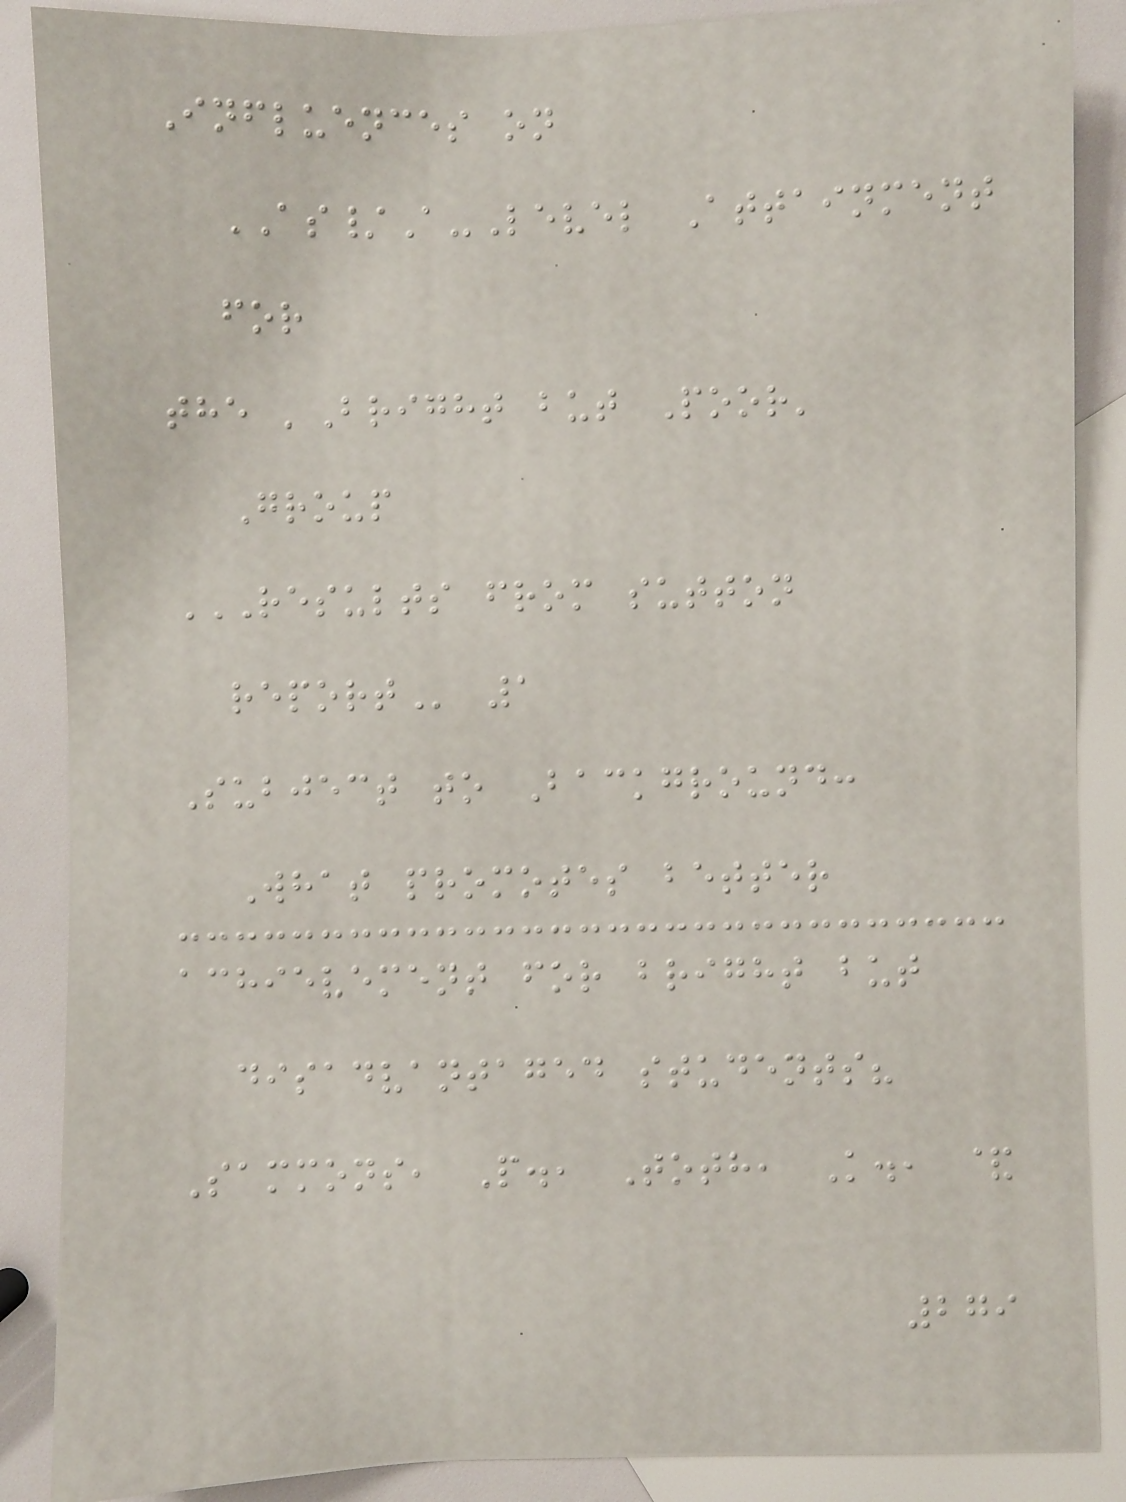Influences on
AS/A-Level Attainment
for
the 'Bright but Poor'
Group
RESULTS FROM SUTTON
REPORT 1
Subject to Background:
What promotes better
achievement for bright but
disadvantaged students?
Sammons, P., Toth, K., &
279
